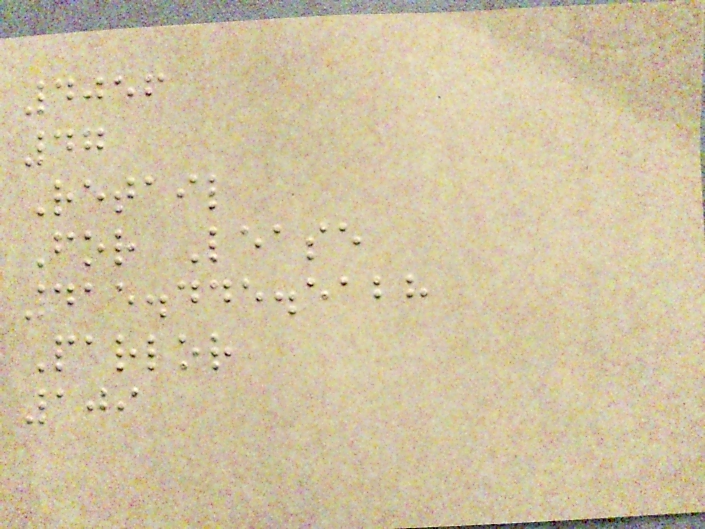4056
47
Retail
For Lease
415.445.5128
Parlor
109
